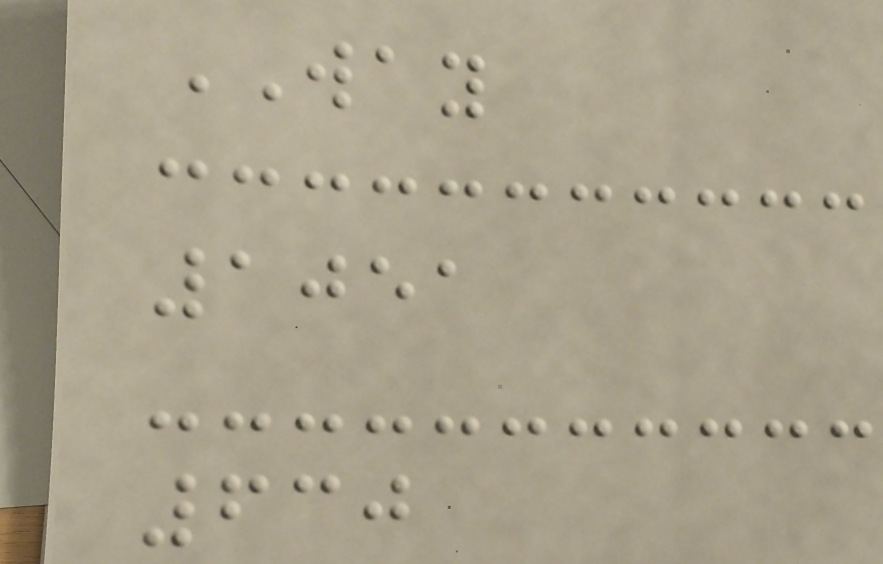WAY
1051
630
